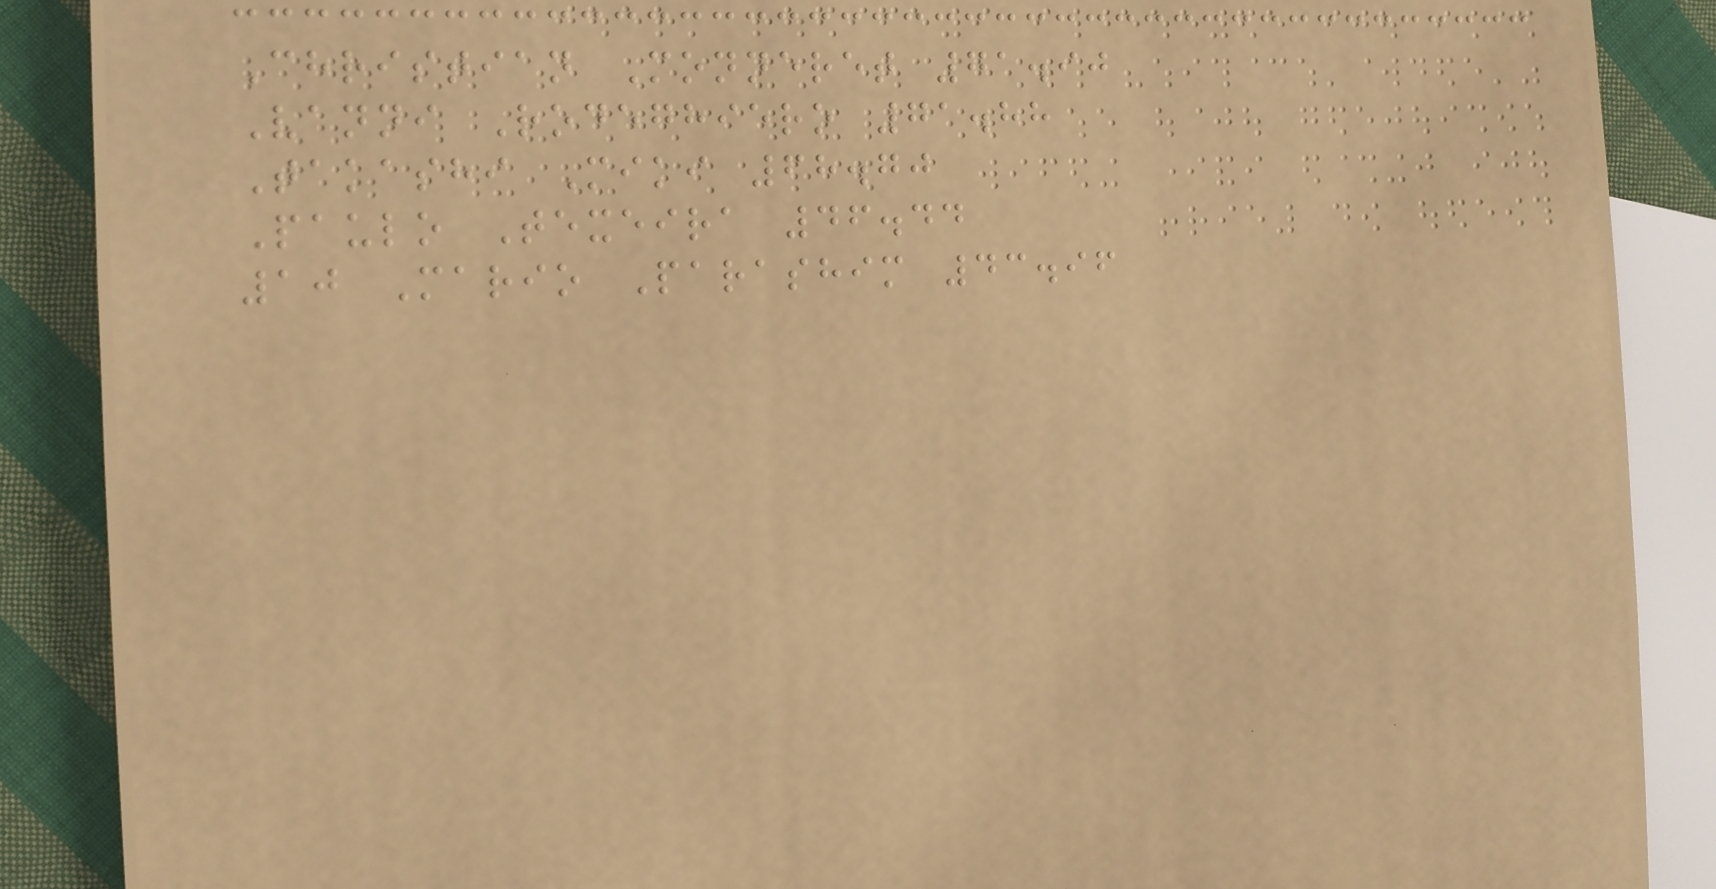Christian Monneret 71.90
Vanni Rodeghiero 71.88
Takashi Miki 68.70
Paulo Texeira 46.44
10 Mario Parashim 43.96
